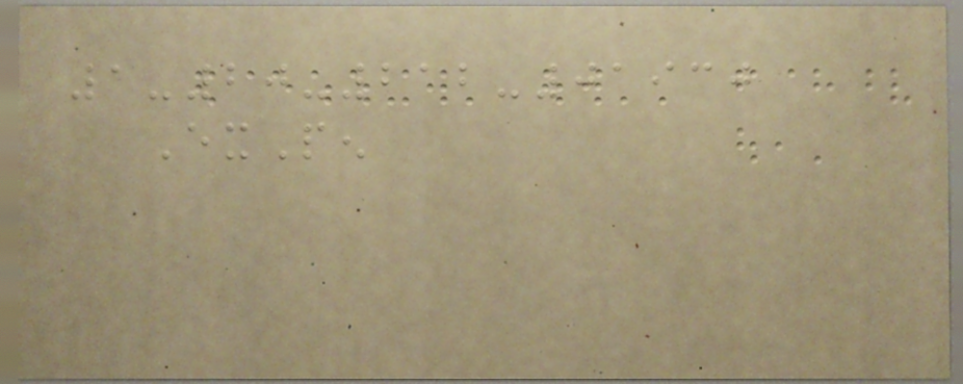1-20-212-01930
ExPen
